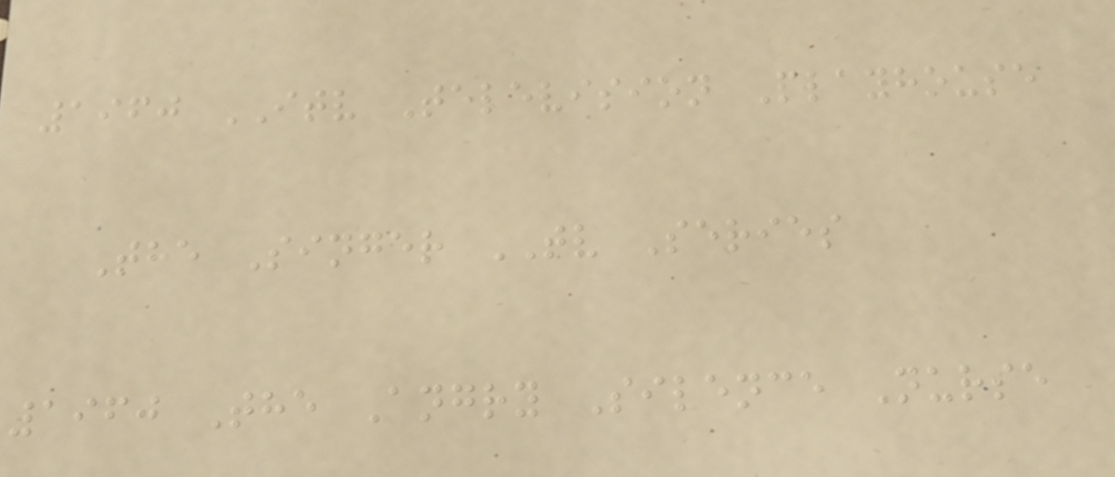1960 ITV Television Playhouse
The Singer TV Series
1960 The Angry Silence Nurse
